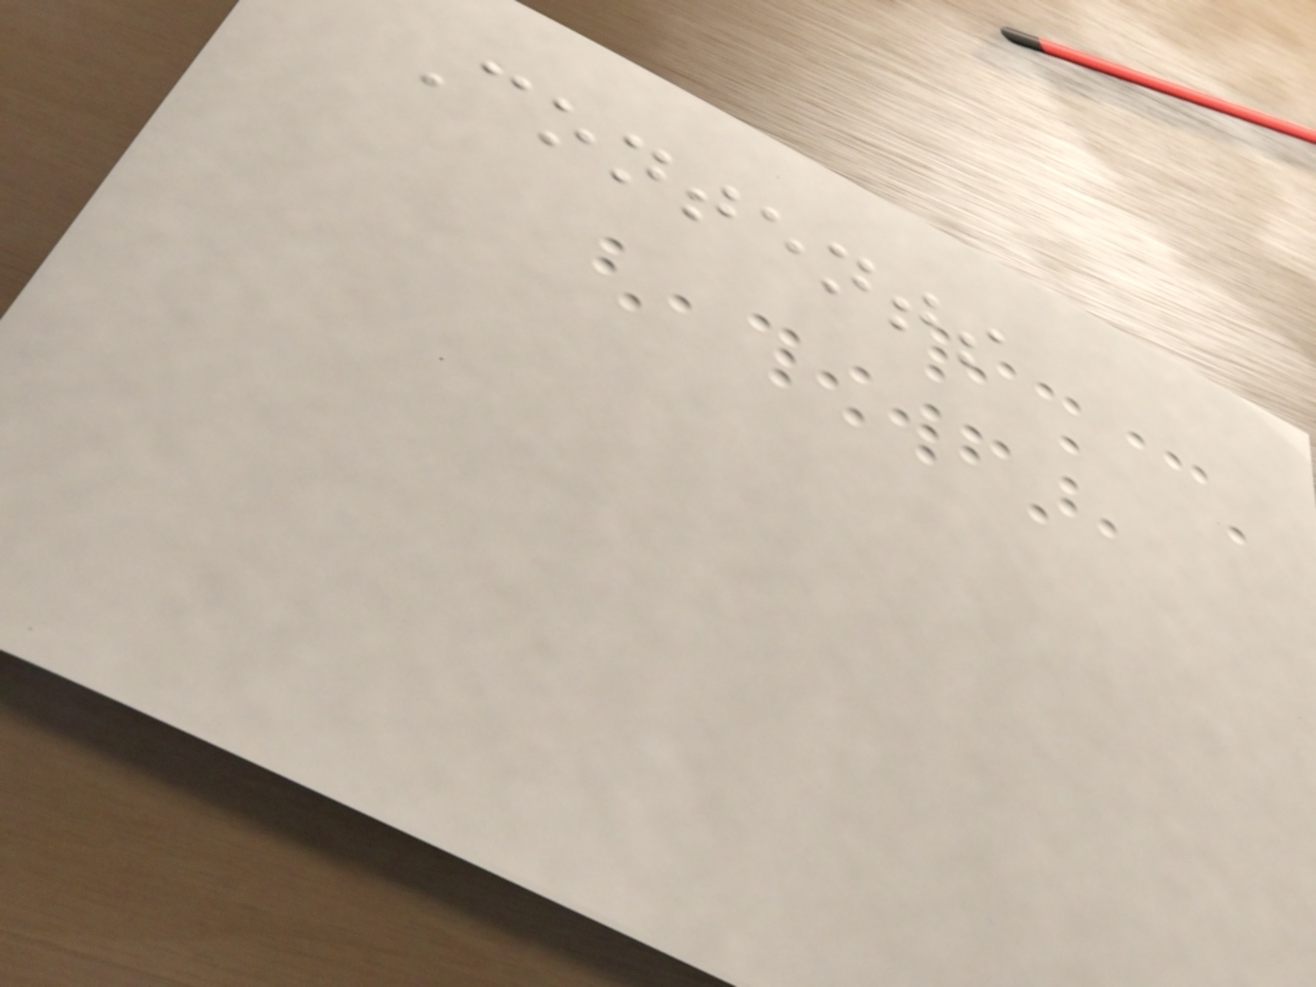Contents
